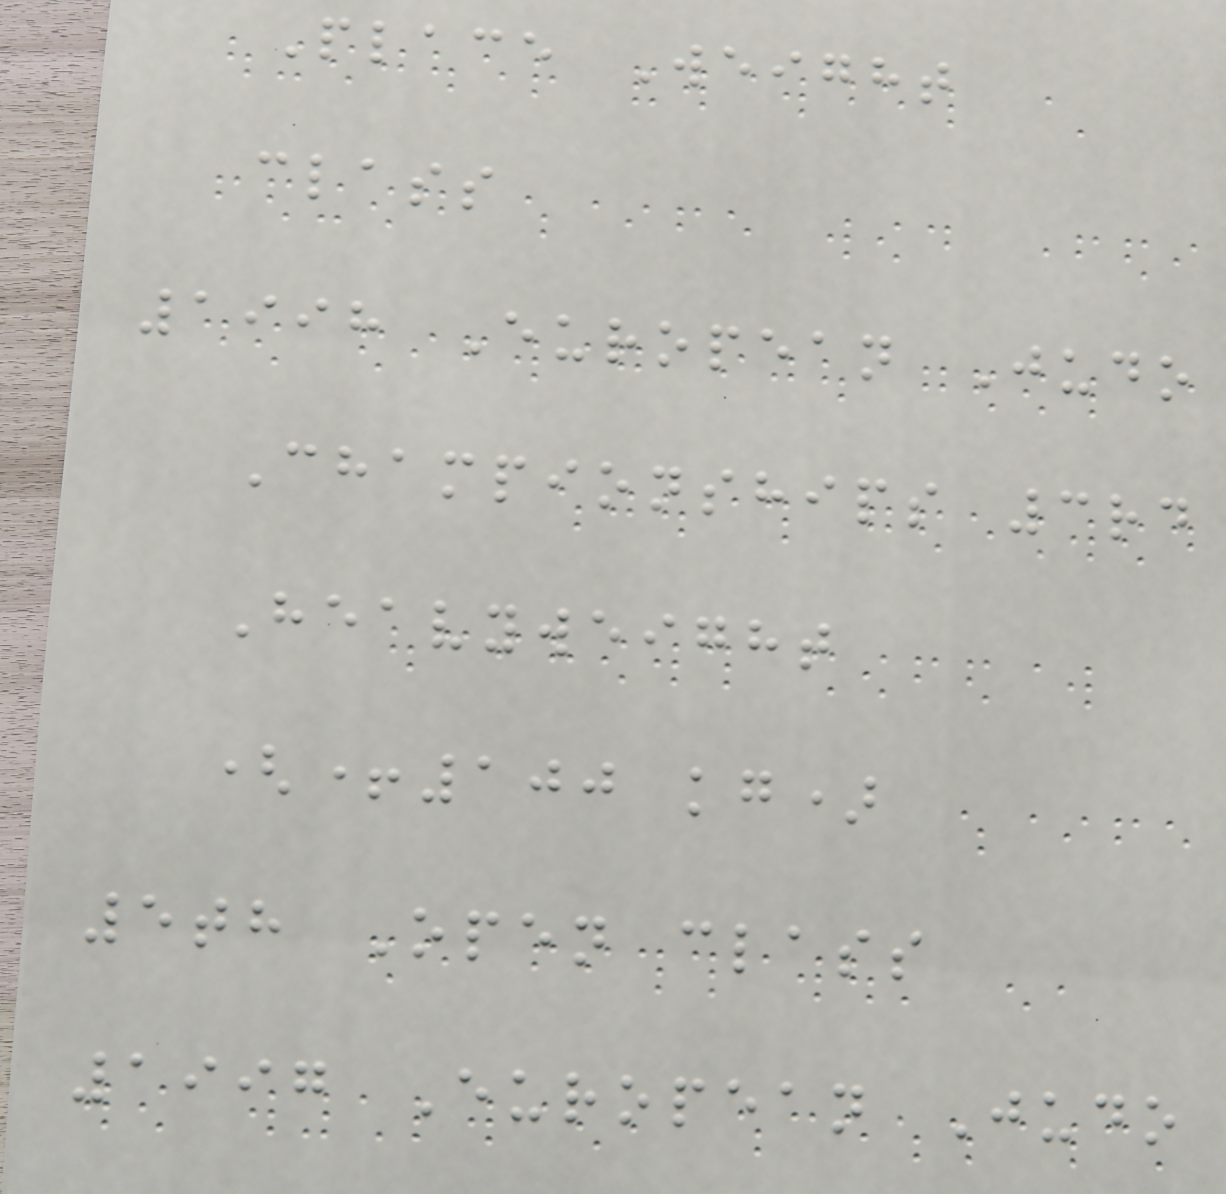Place Weight
class
1998 European Judo
Championships 3rd
Heavyweight
(+100 kg)
5th Open class
1997 European Judo
